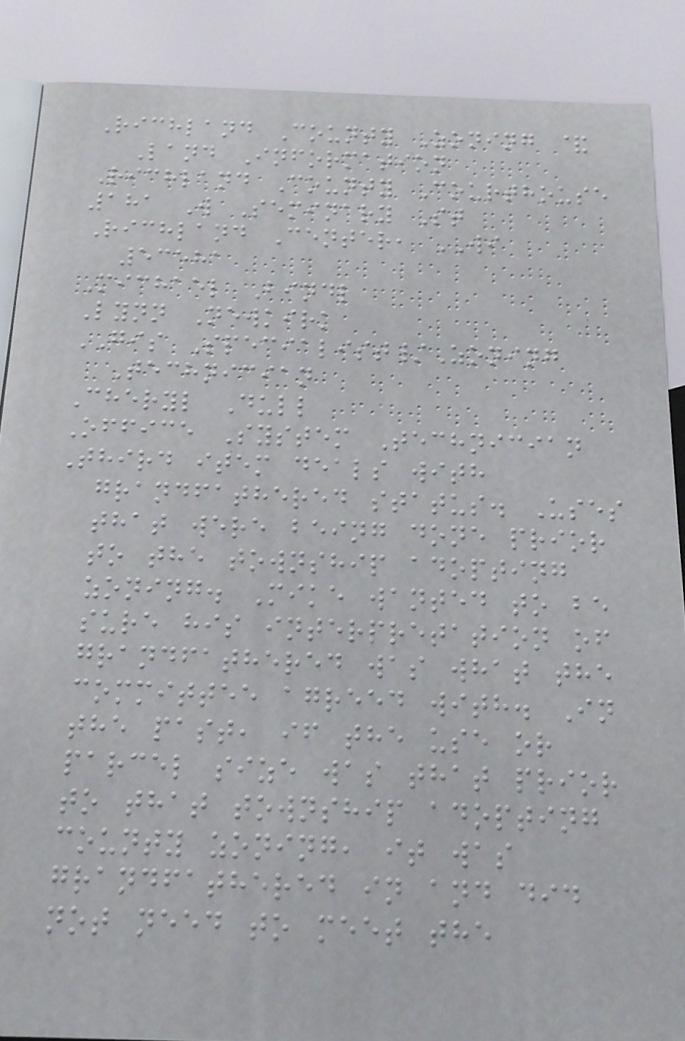Richland County Zoning &
Land Information
Richland County Courthouse
181 W Seminary St
Richland Center, WI
53581
Michael Bindl
Lynn Newkirk
GIS Specialist/Zoning
Technician
Cheryl Dull
Office System Technician
Third item deals with
grandfathered status. Uses
that were being done prior
to the township adopting
zoning. Mike wanted to be
sure his interpretation of
grandfathered was what the
committee agreed with. In
the past, if the use or
parcel size was that prior
to that township adopting
county zoning, it was
grandfathered in and did
not need to meet the
